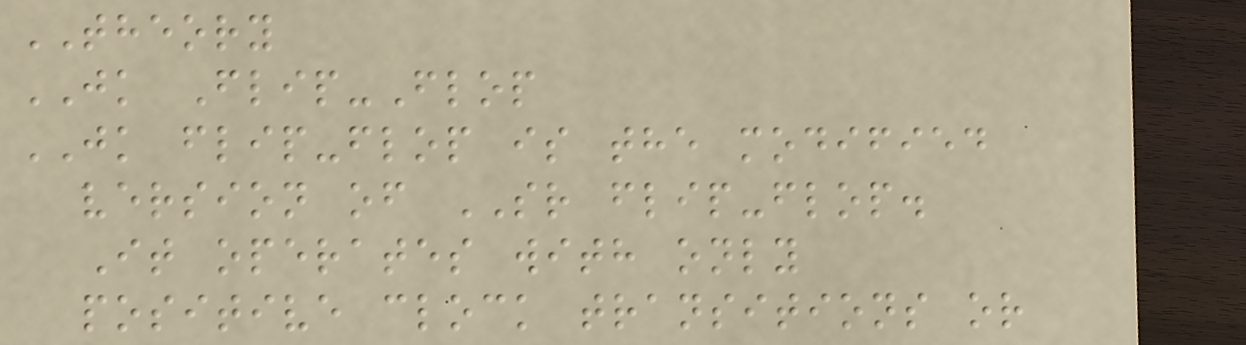THEORY
JK Flip-Flop
JK flip-flop is the modified
version of SR flip-flop.
It operates with only
positive clock transitions or
